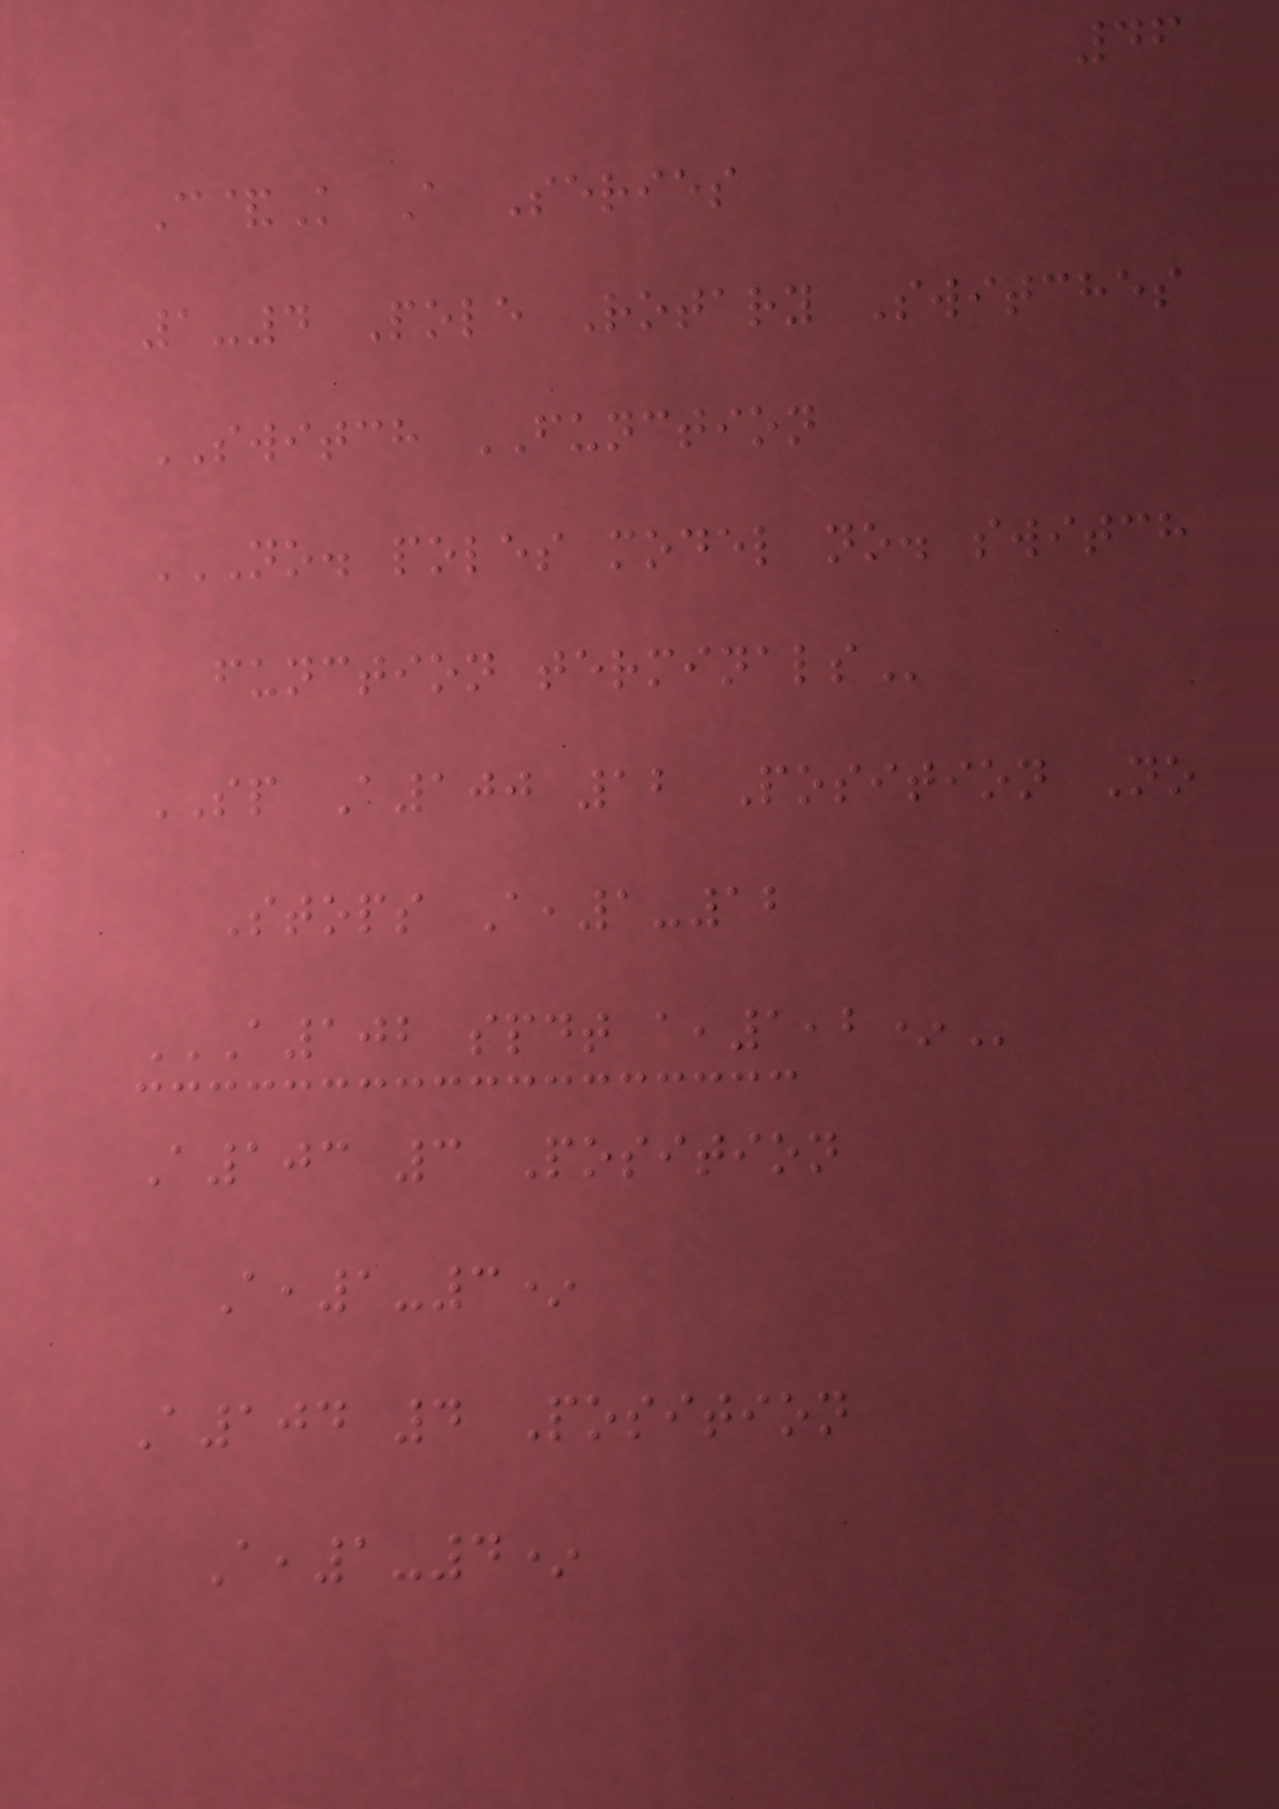46
C&K A Series
1-4 Pole Rotary Switches
SWITCH FUNCTION
NO. POLES MODEL NO. SWITCH
FUNCTION TERMINALS
SP A100 12 Position No
Stops A,1-12
A102 SPDT A,1,2*
A103 3 Position
A,1-3*
A104 4 Position
A,1-4*
